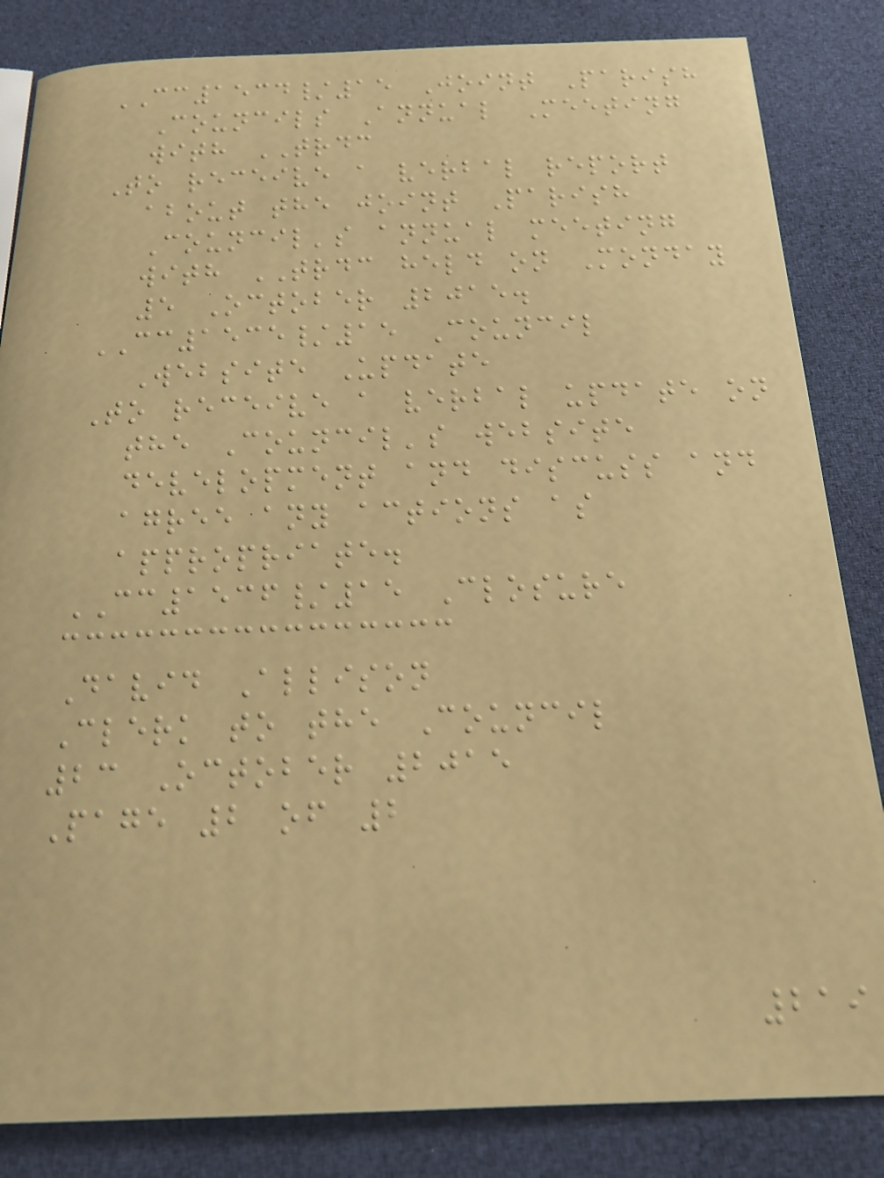CC1534/15 Joint Parish
Councils Annual Meeting
with TRDC
To receive a verbal report
about the joint Parish
Council's annual meeting
with TRDC held on Monday
5 October 2015.
CC1535/15 Council
Website Update
To receive a verbal update on
the Council's website
development and discuss and
agree any actions as
appropriate.
CC1536/15 Closure
David Allison
Clerk to the Council
23 October 2015
Page 2 of 2
219
